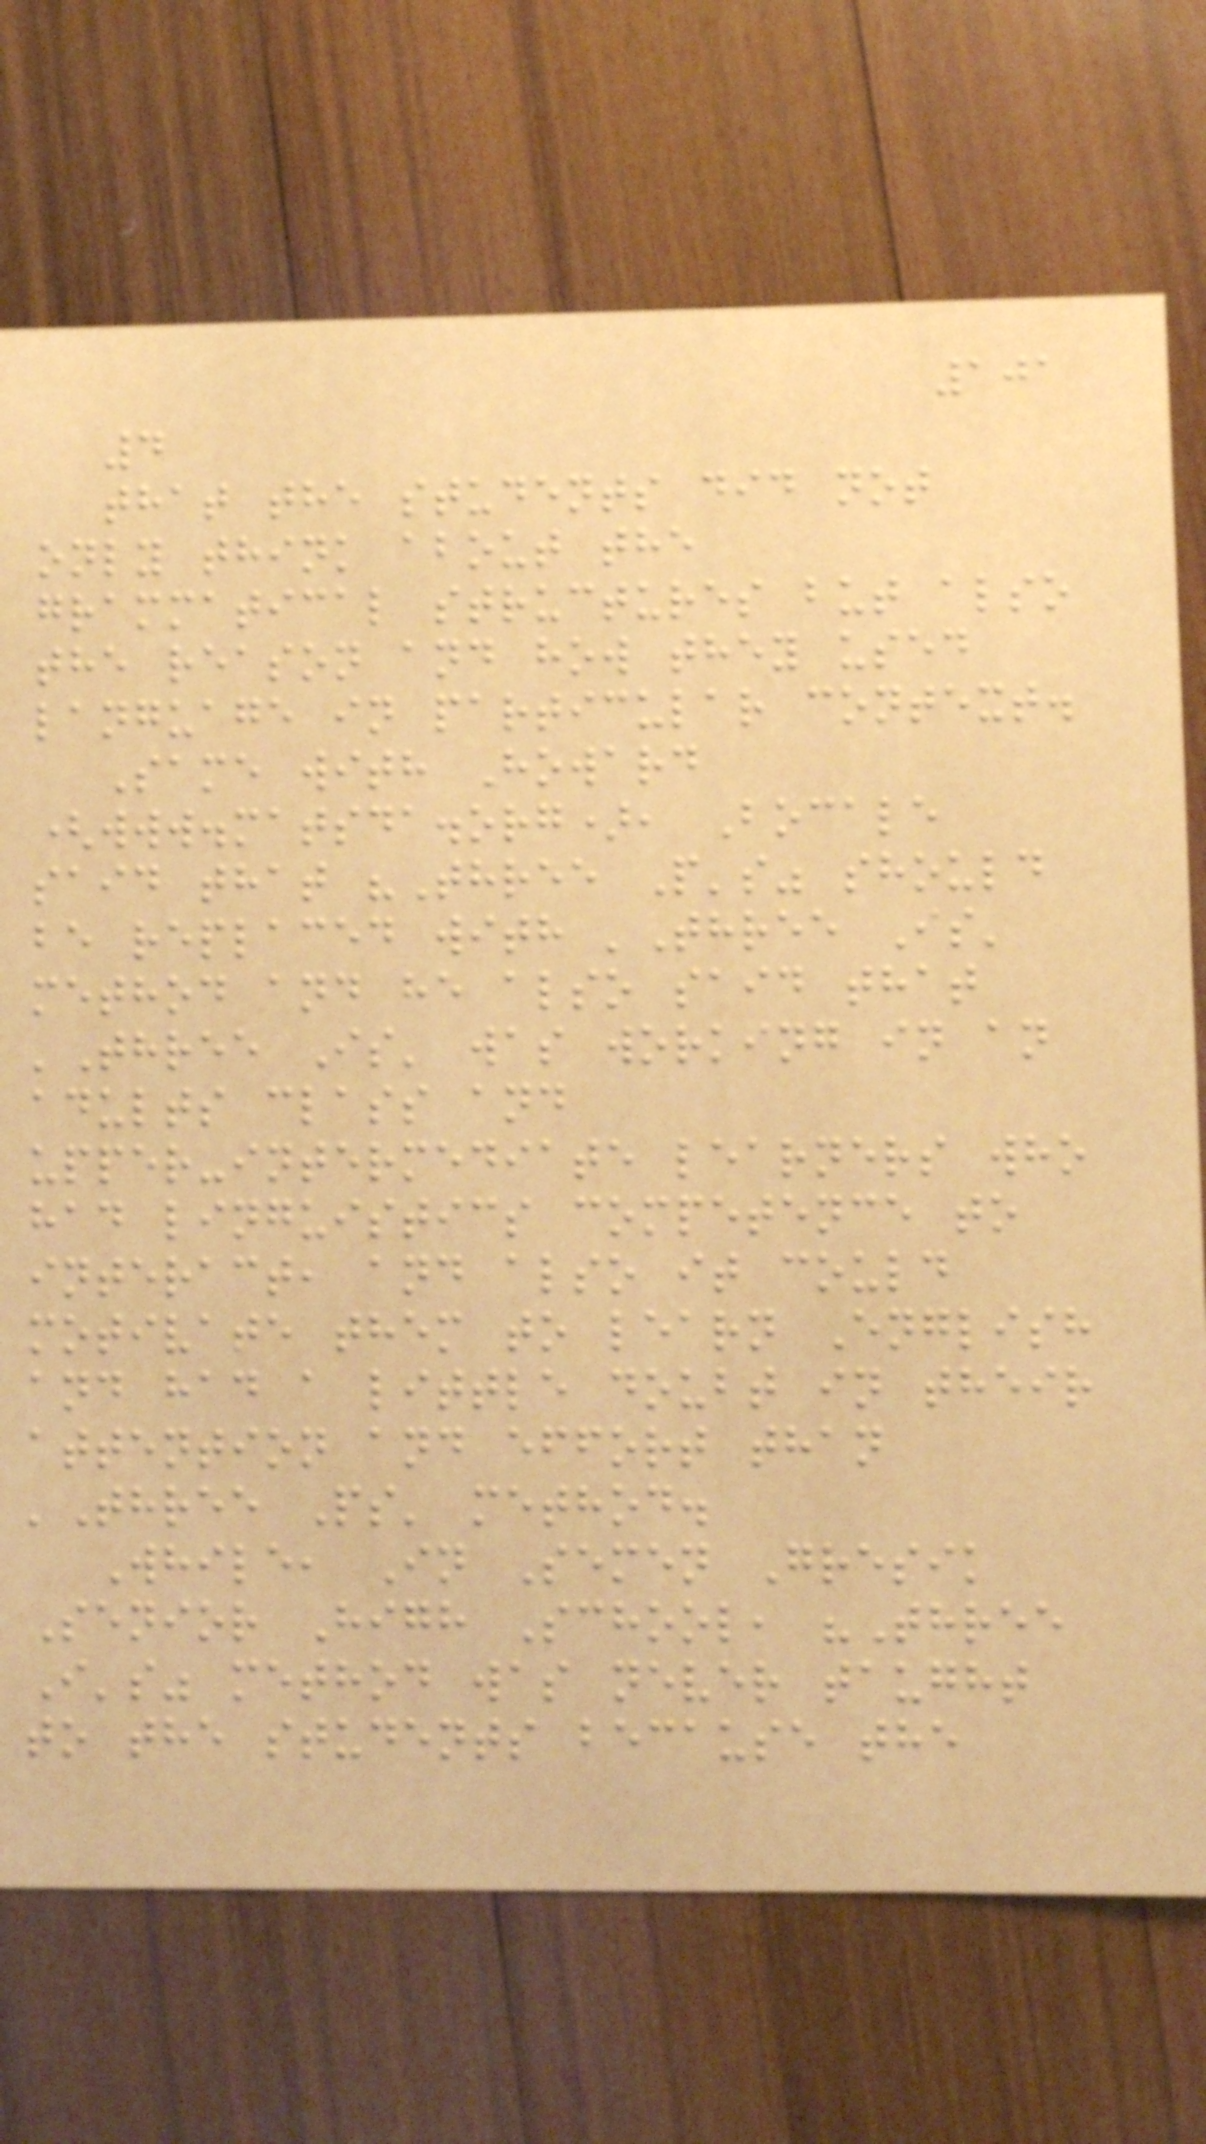101
4
that the students did not
only think about the
grammatical structures but also
the reason and how they used
language in particular context.
Same with Howard
(www.matsda.org), Bocale
said that "Three P's" should
be replaced with 'Three Is'
method and he also said that
'Three Is' was working in an
adults class and
upper-intermediate learners who
had linguistics competence to
interact, and also it could
motivate them to learn English
and had a little doubt in their
attention and effort than
'Three Ps' method.
While, In Semen Gresik
Senior High School, "Three
I's" method was never taught
to the students because the
